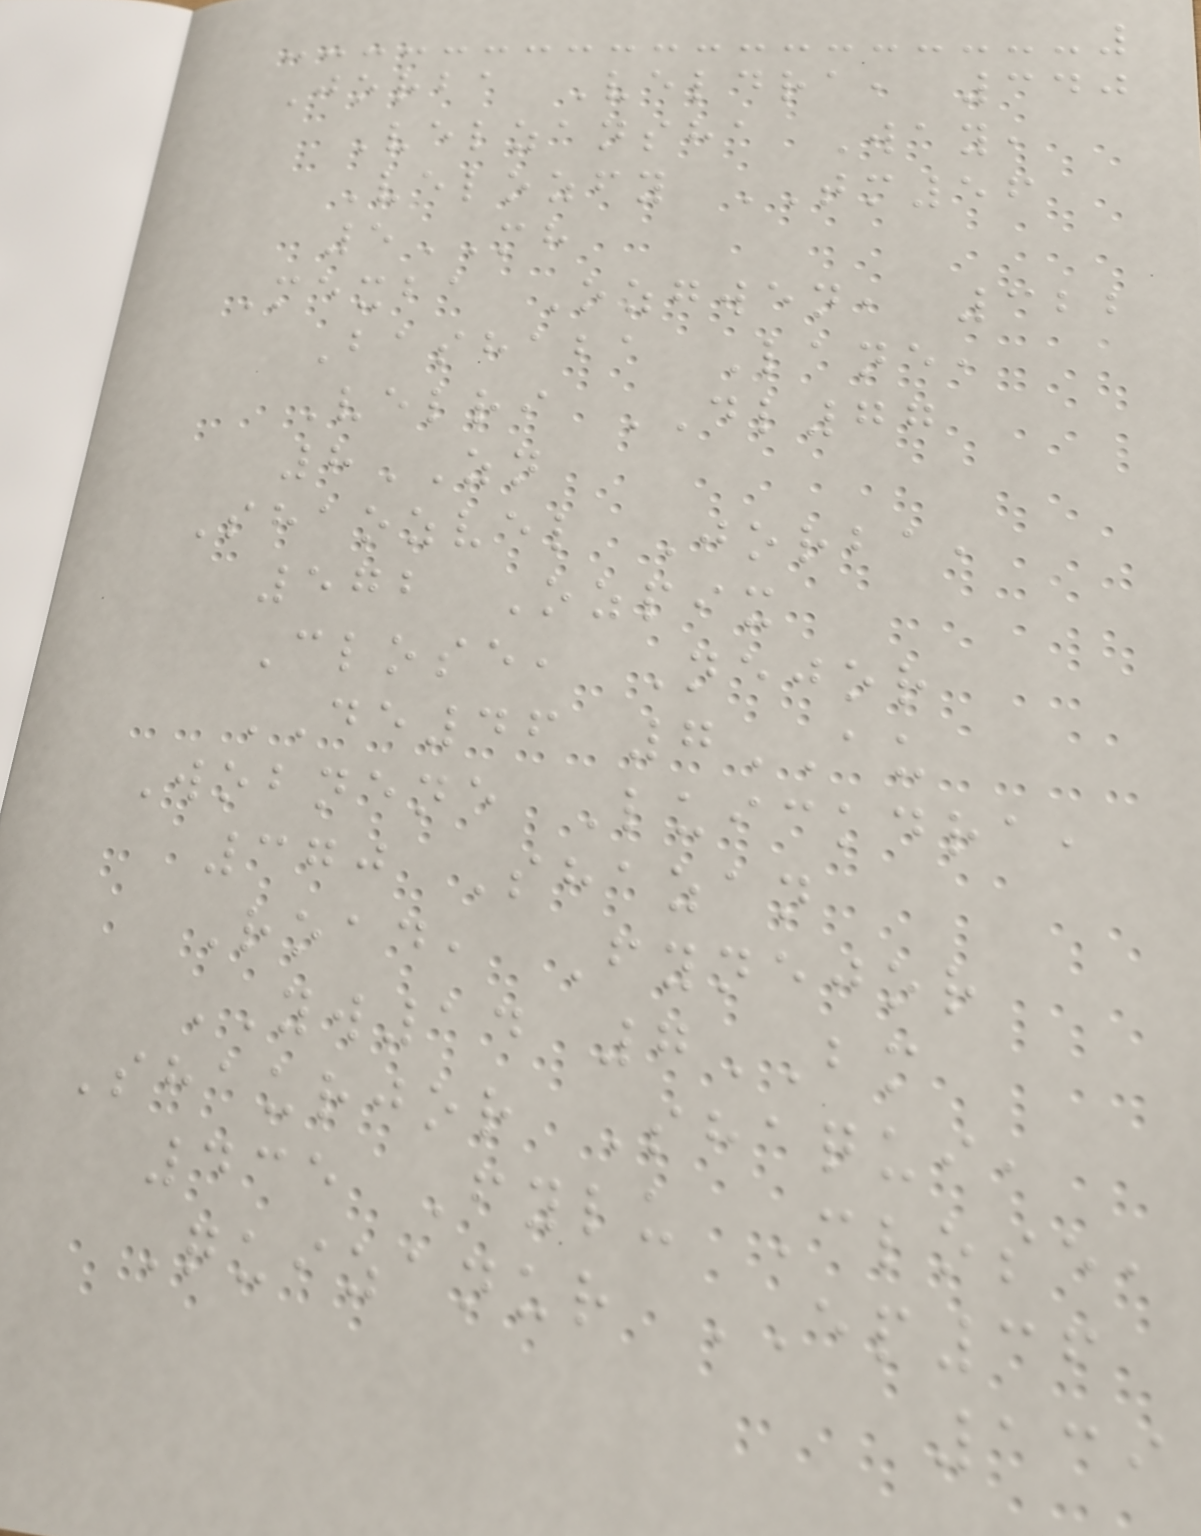Jorba Veldra, 340
Velzansha Way,
Velozfy TM56
5MH
Mexba Ozgwen, 322
Bashaba Lane,
Velri DL77
8ZN
Shaozvel Jorba,
572 Ozpix
Close, Nejor
DE46 7AU
Wobnene Luickdra,
370 Shazan
Road, Fynejor
YW14 7BM
Shaurjor Shaqui,
435 Fylu Close,
Quizanur EP36
139
